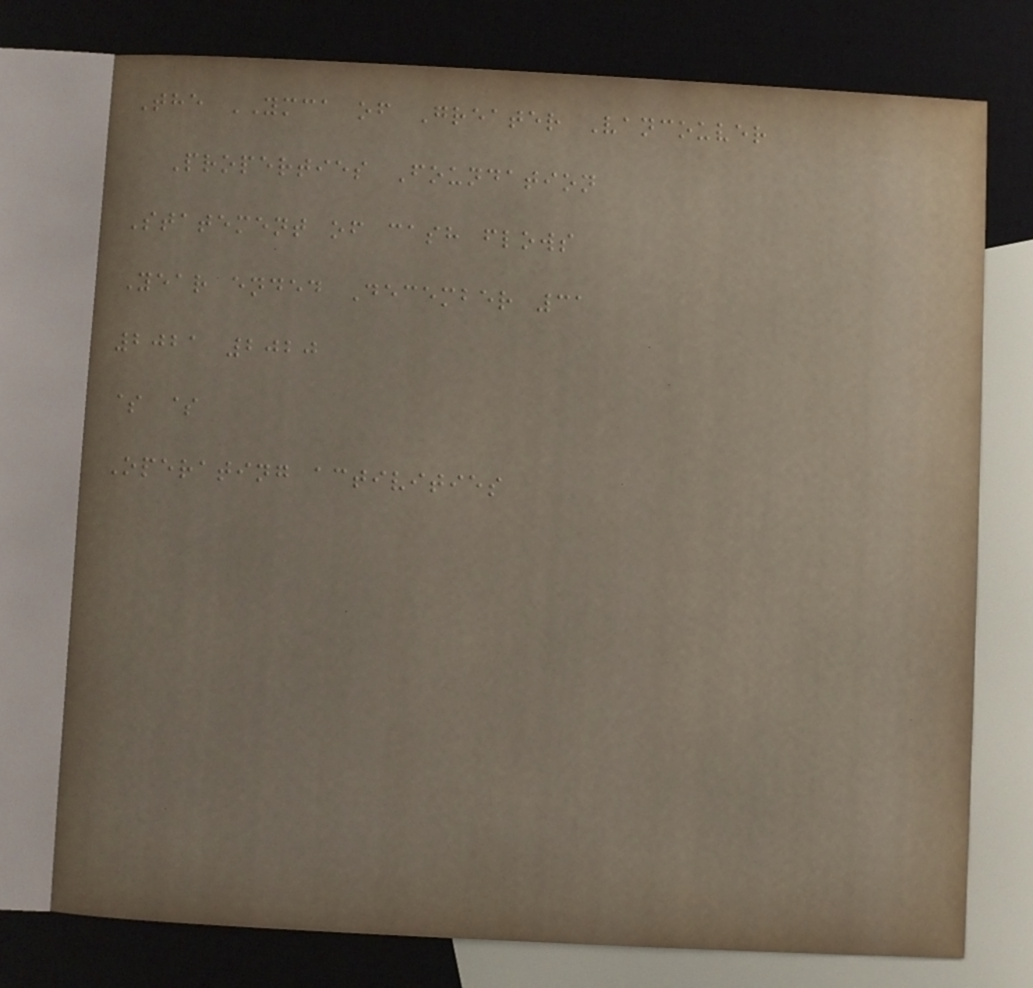The YMCA of Greater Vancouver
Properties Foundation
Statement of cash flows
Year ended December 31
2021 2020
$ $
Operating activities
